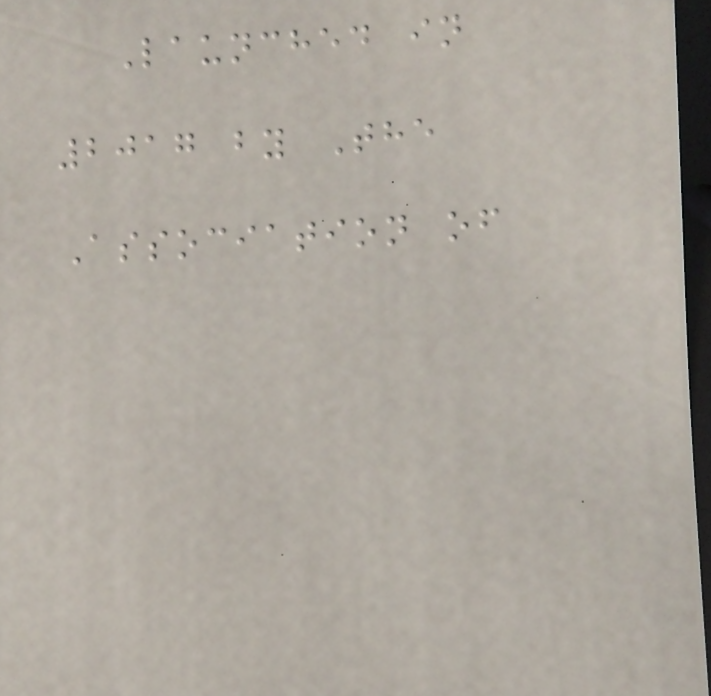Launched in
2017 by The
Association of
